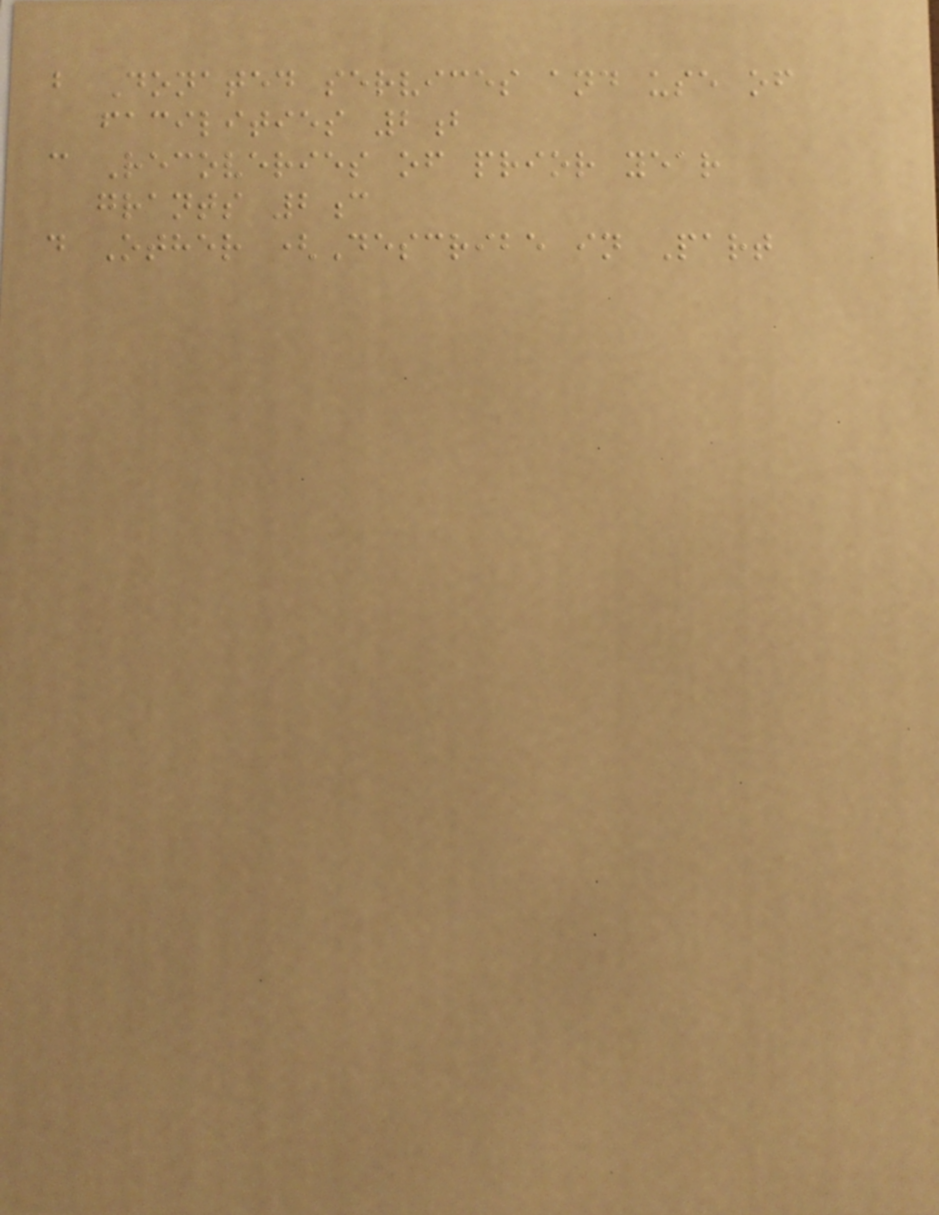b Donated services and use of
facilities 2b
c Recoveries of prior year
grants 2c
d Other (Describe in Part
